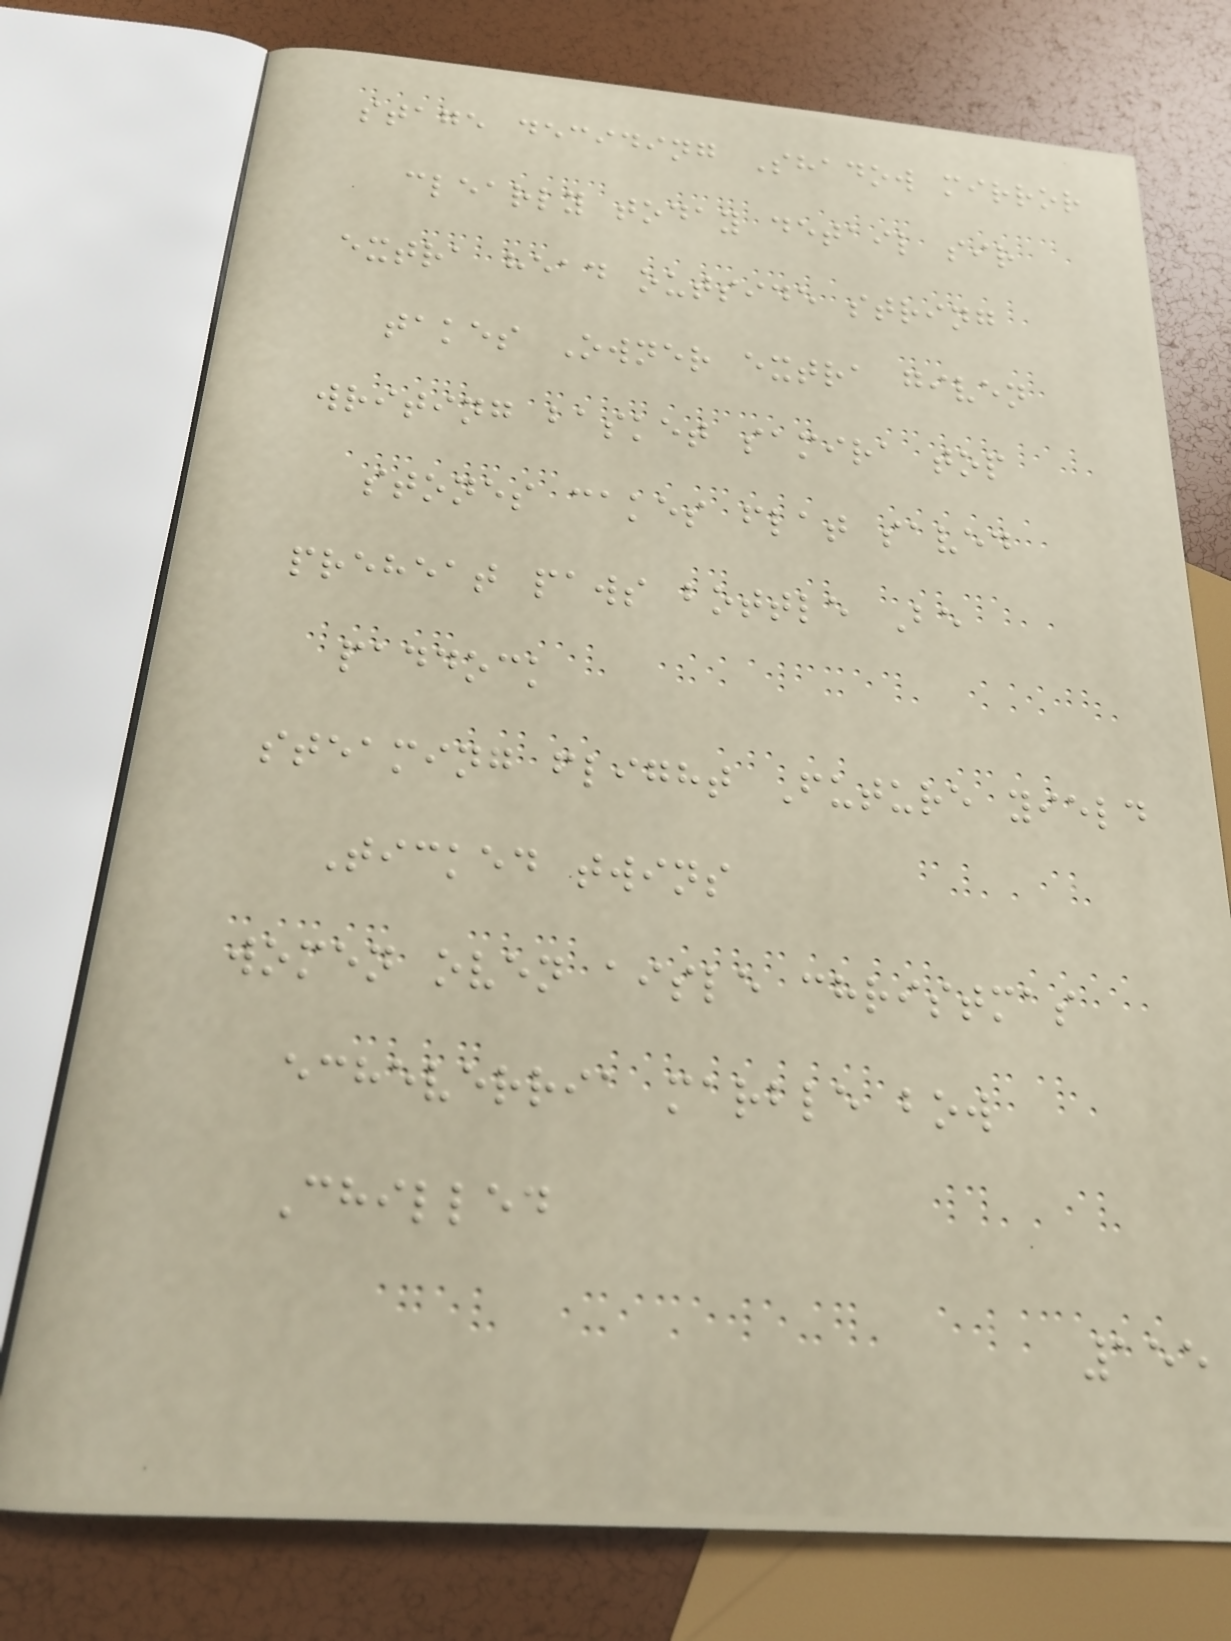stage deciding Shadow mirror
clearly today detail sir
extra head outside string
takes Owner extra given
writing basket samira top
stones cakes flat saved
preheat paws bottle Be
paddock
steaming flight Future yield
Ticked twins
women oven aisle christmas
echeverria marble bow
Chilled
155
